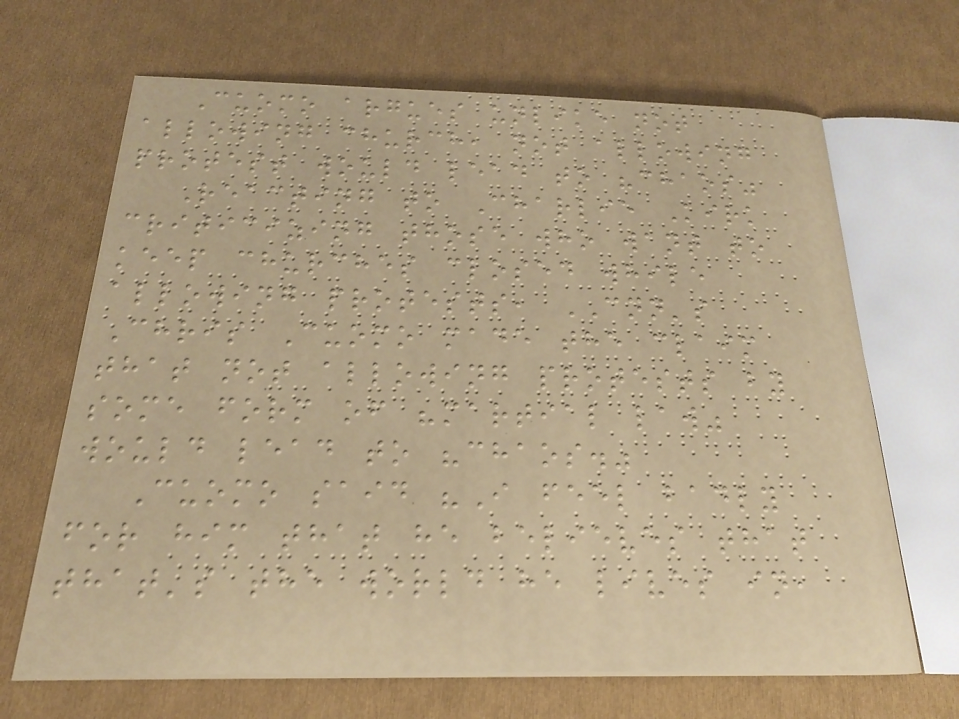Cuomo argues unlike not
allowing church, not allowing
protest would lead to "chaos"
Reacting to Charlie Kirk
criticizing those who want to
keep churches closed while
allowing protests, CNN's
Chris Cuomo made the claim
that not allowing protests by
some form of "martial law"
would lead to "chaos."
Cuomo said "I feel badly
for him that he believes that
that's the world he lives in,
